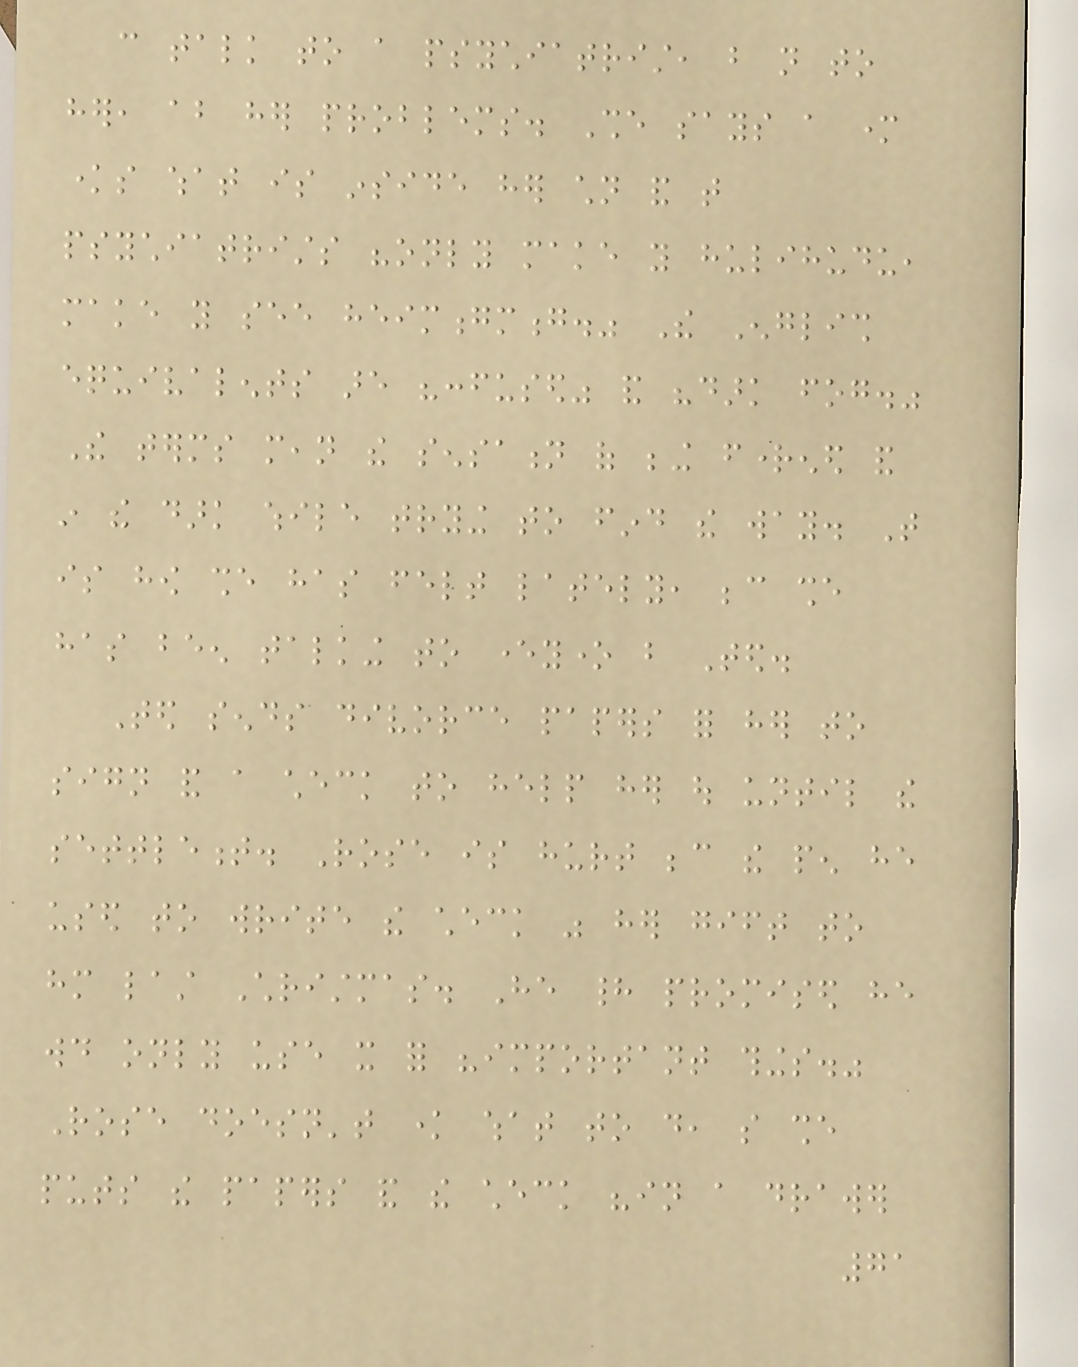can talk to a psychiatrist, but not to
her, about her problems. She says a mother
knows what is inside her children and that
psychiatrists "only make you hulihudu,
make you see heimongmong." The English
equivalents are "confused" and "dark fog."
The terms mean the sensation of being frightened and
in the dark while trying to find the way. That
is how she has felt lately, because she
has been talking to everyone but Ted.
Ted sends divorce papers for her to
sign and a check to help her out until the
settlement. Rose is hurt because the pen he
used to write the check was her gift to
him last Christmas. He had promised he
would only use it for "important things."
Rose doesn't know what to do, so she
puts the papers and the check "in a drawer
71
